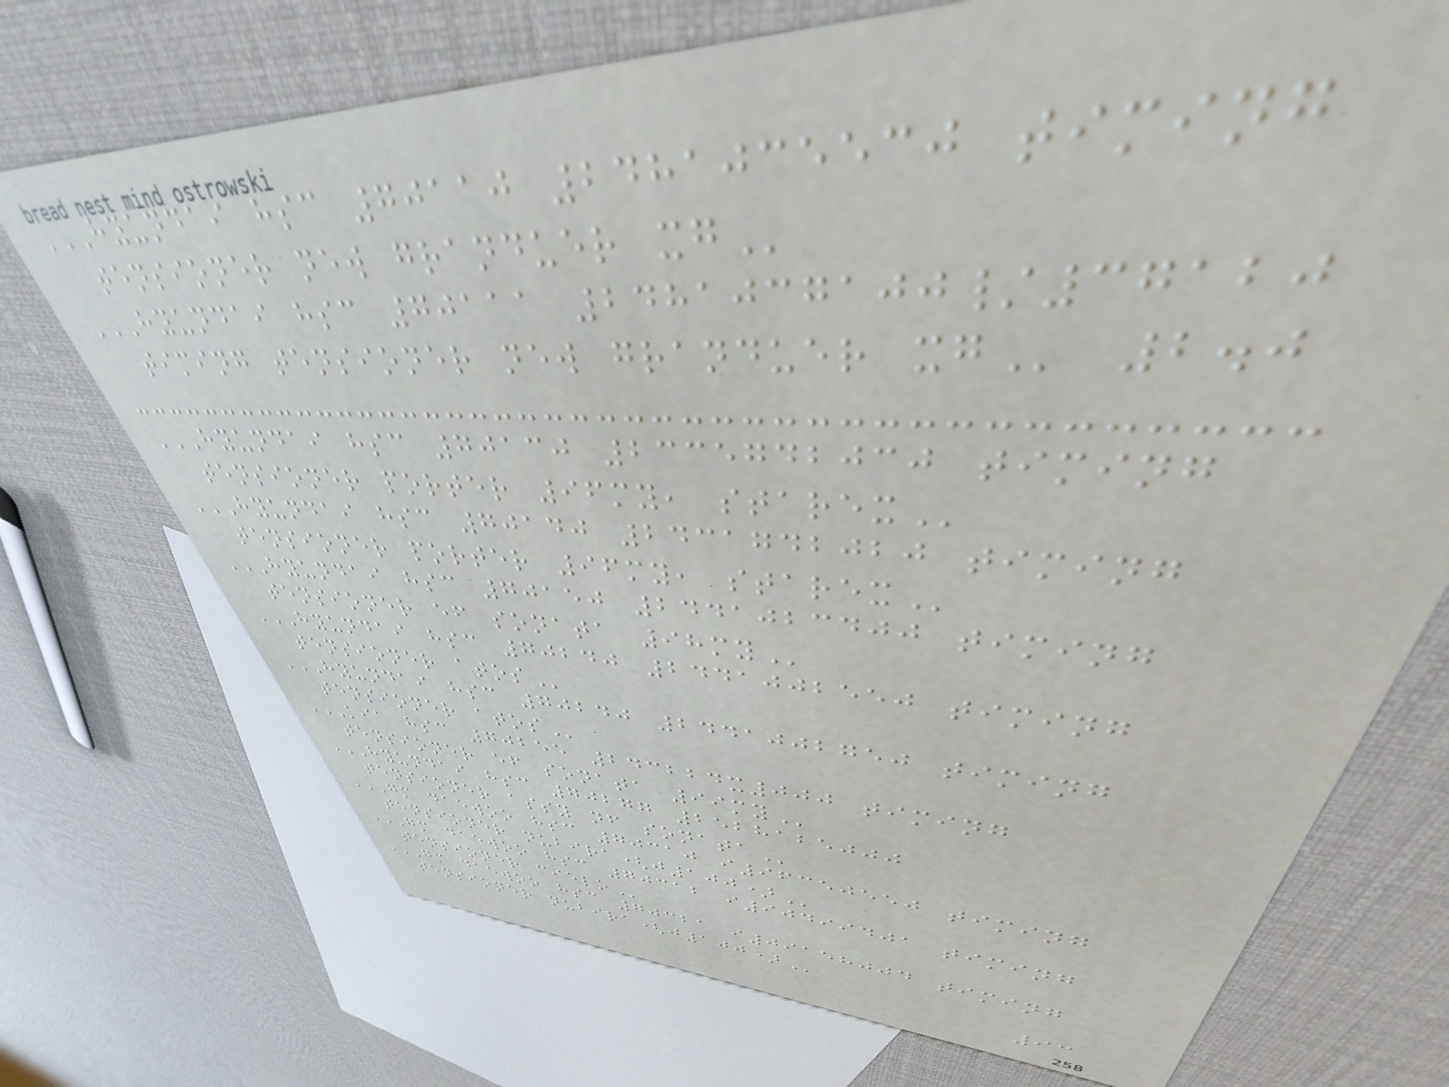HYUNDAI HSC 70110 2481035530 TIMING
TENSIONER NEW GRANDUER XG
HYUNDAI HSC 70111 2481037100/37120
TIMING TENSIONER NEW GRANDUER XG 2.0
HYUNDAI HSC 70130 2335742030 TIMING
TENSIONER PORTER 96MY, STAREX
HYUNDAI HSC 70140 2431742020 TIMING
TENSIONER PORTER 96MY, STAREX
HYUNDAI HSC 70150 2441023400 TIMING
TENSIONER EF SONATA 98MY
HYUNDAI HSC 70240 2441002550 TIMING
TENSIONER ATOS
HYUNDAI HSC 70240 2441002750 TIMING
TENSIONER ATOS
KIA HSC 70255 243224X000 TIMING
TENSIONER EF SONATA 99MY
HYUNDAI HSC 70277 2528125000
TENSIONER ASSY NF SONATA
GM DAEWOO HSC 70310 I96350550 TIMING
TENSIONER NUBIRA(J100)
GM DAEWOO HSC 70312 I90499401 TIMING
TENSIONER CIELO
GM DAEWOO HSC 70321 I09158004 TIMING
TENSIONER NUBIRA(J100)
93
